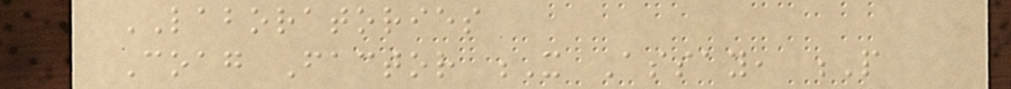LABORATORIES
Coag Factor X Assay, P
